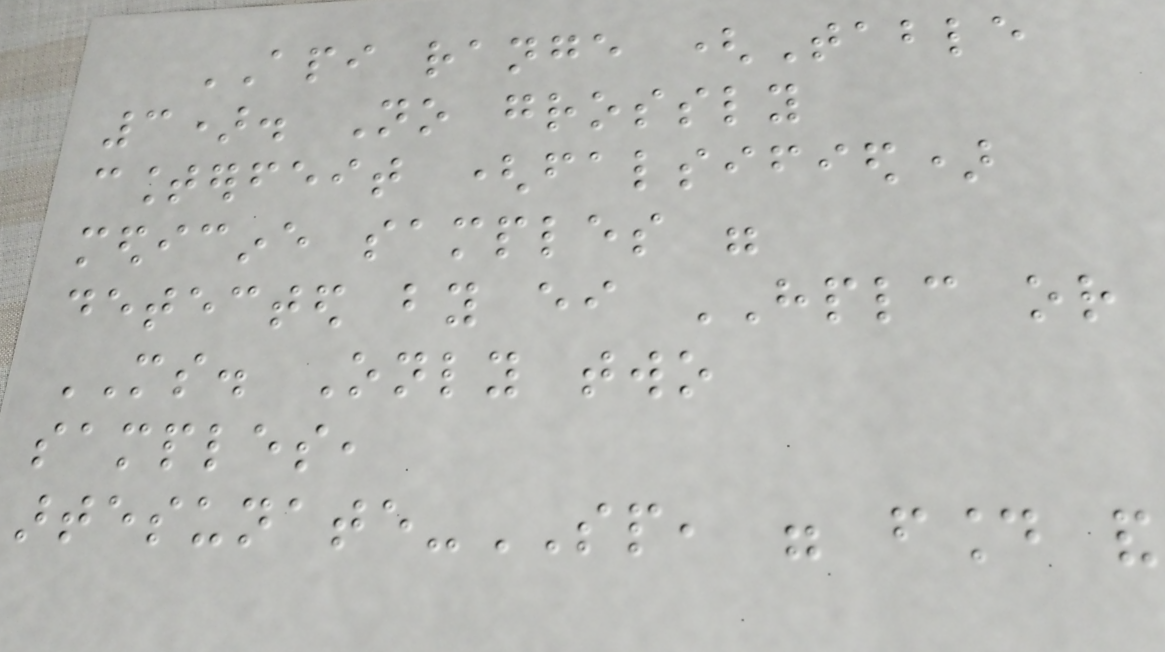API range (Table
3). No grossly
counterfeit (falsified)
medicine samples were
detected by either HPLC or
MS. Only two
samples,
artesunate-SP, were found and
